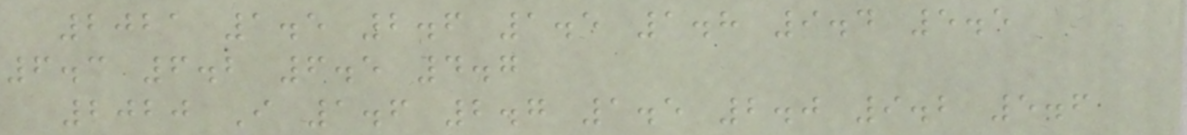2021 1.5 2.6 1.5 1.8 9.4 5.5
6.3 6.2 6.5 4.7
2020 I 1.6 2.7 1.5 2.0 9.2 5.6
